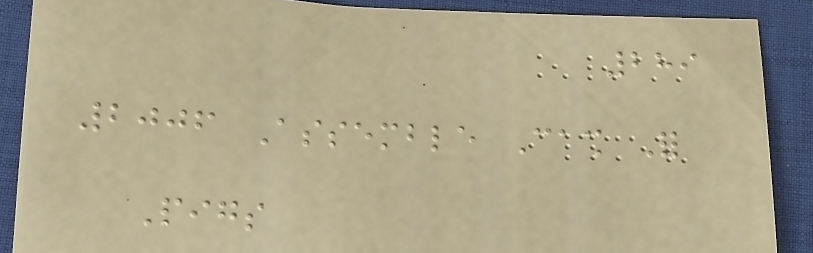289
2006 Assemble Cash For
Pigs
